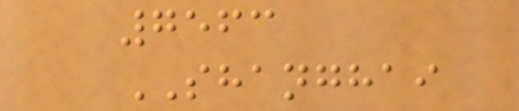7563
SHANGHAI
